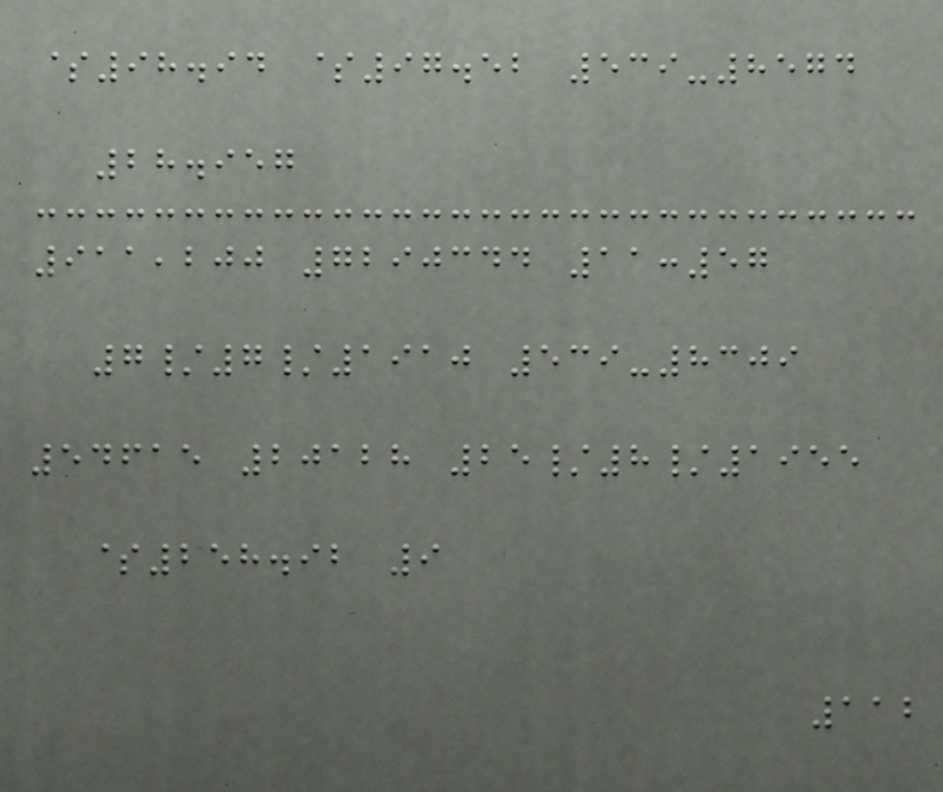$98.94 $97.52 539-8574
28.957
911,200 7290344 11:57
7/7/1910 539-8309
54615 20128 25/8/1955
$258.92 9
112
